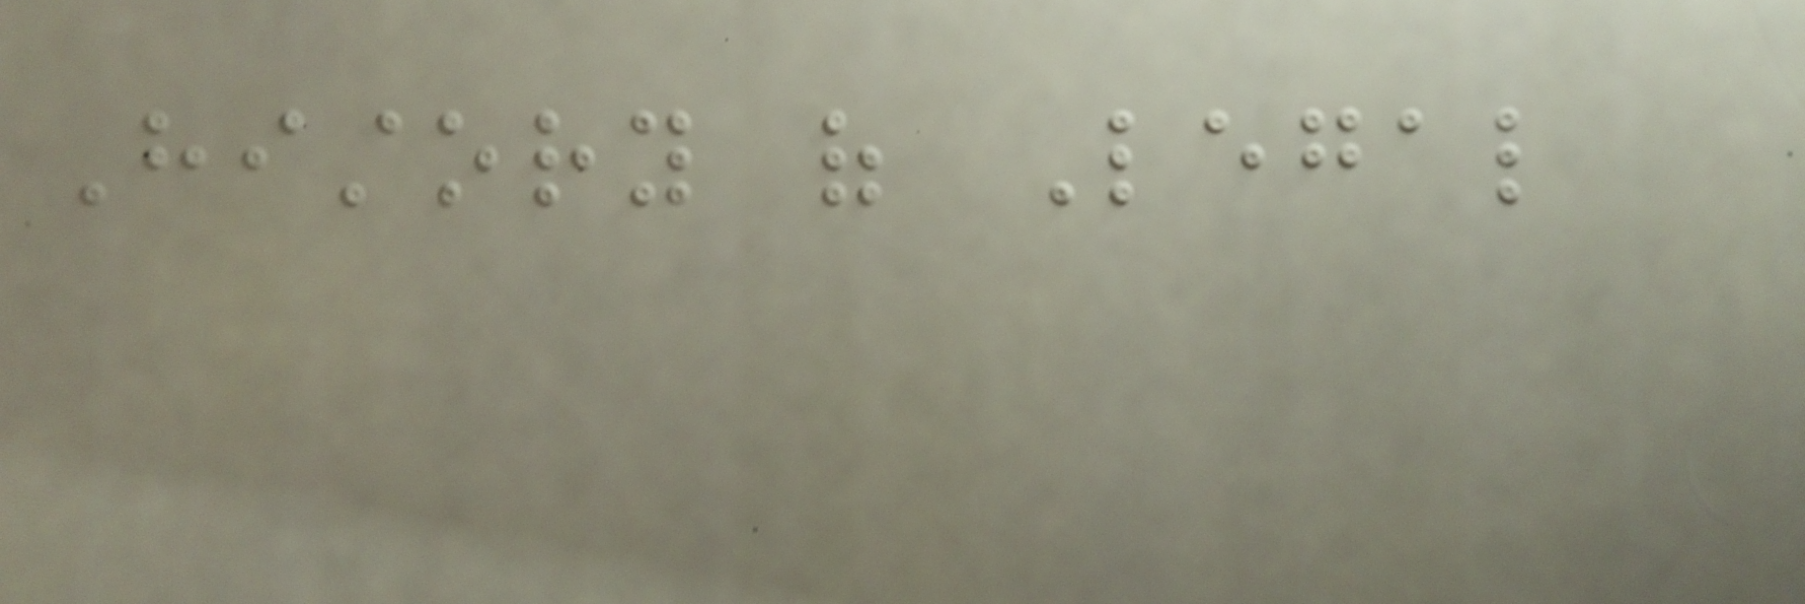History of Legal
